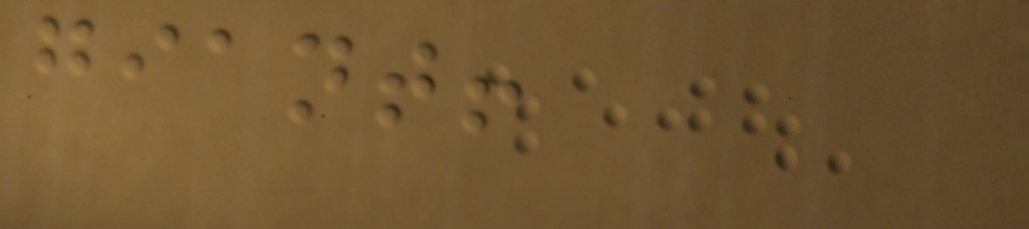giant!
